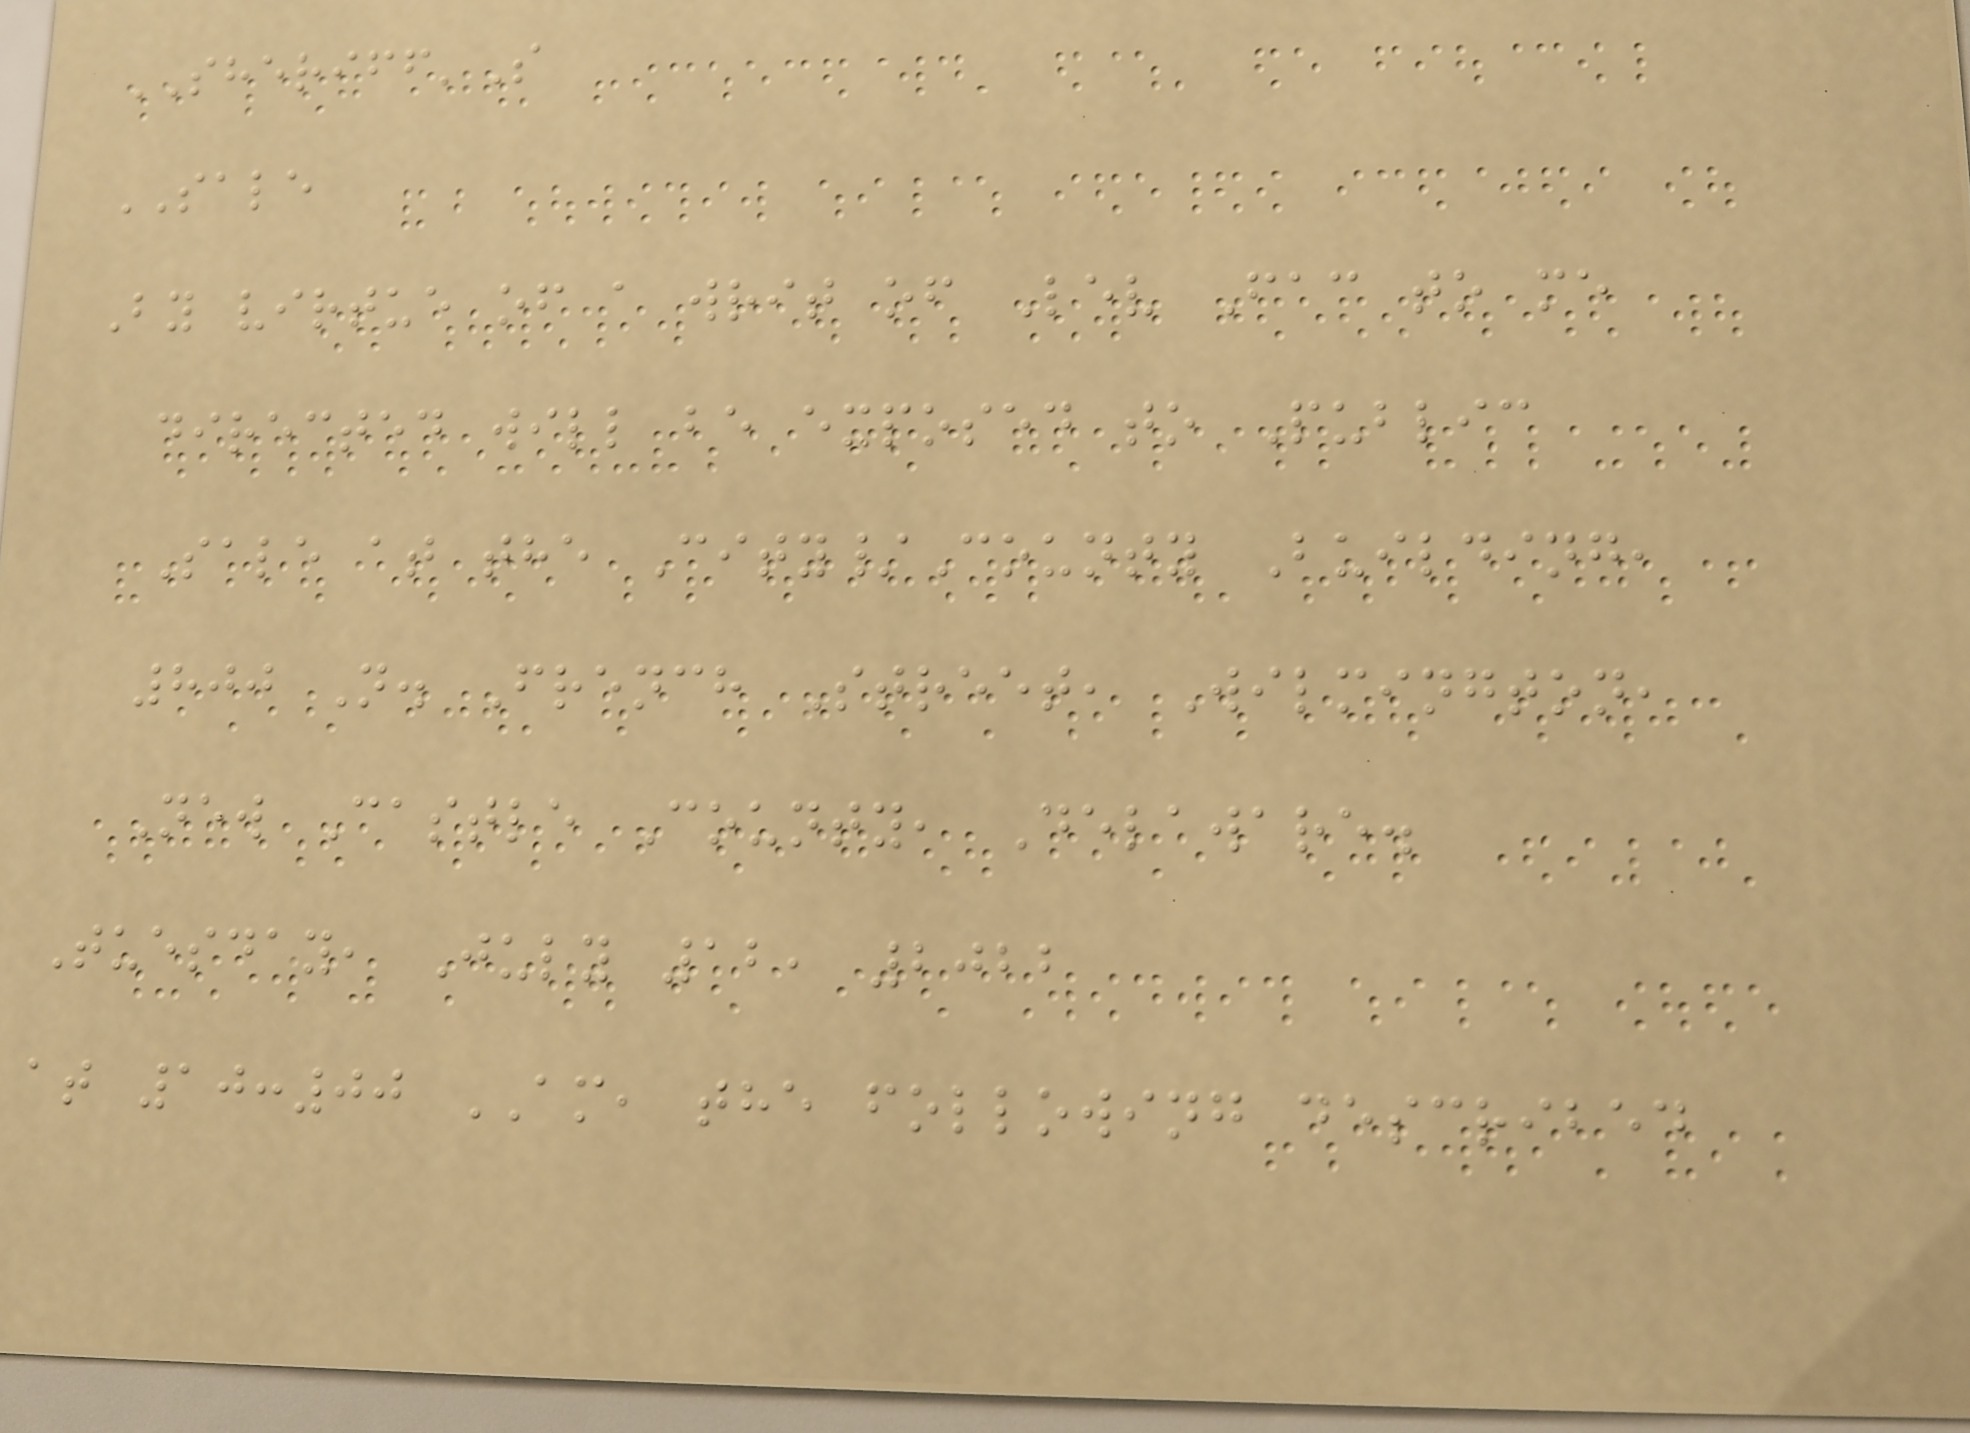SHERIFF'S
SALE
By virtue of a writ of Lev Fac to me
directed will be exposed to Public
Sale at the City/County Building,
800 N. French Street, Wilmington,
New Castle County, Delaware.
Tuesday, July 12, 2022
at 10:00 AM, the following described
